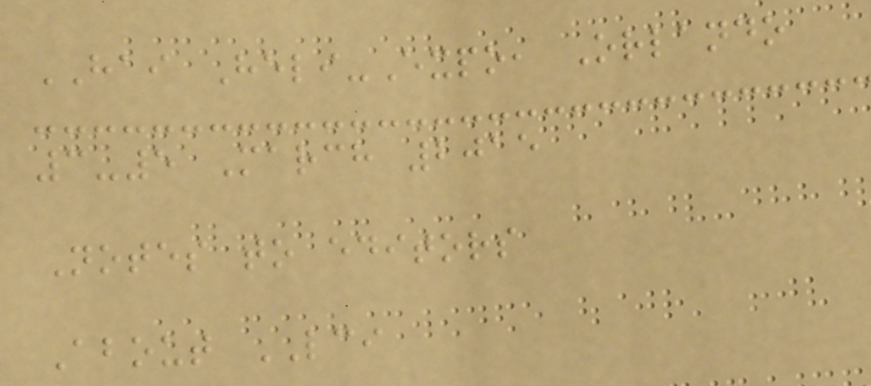HAI Heli-Expo, Orlando
3-5 March 2015
Notes to editors
About LCI
